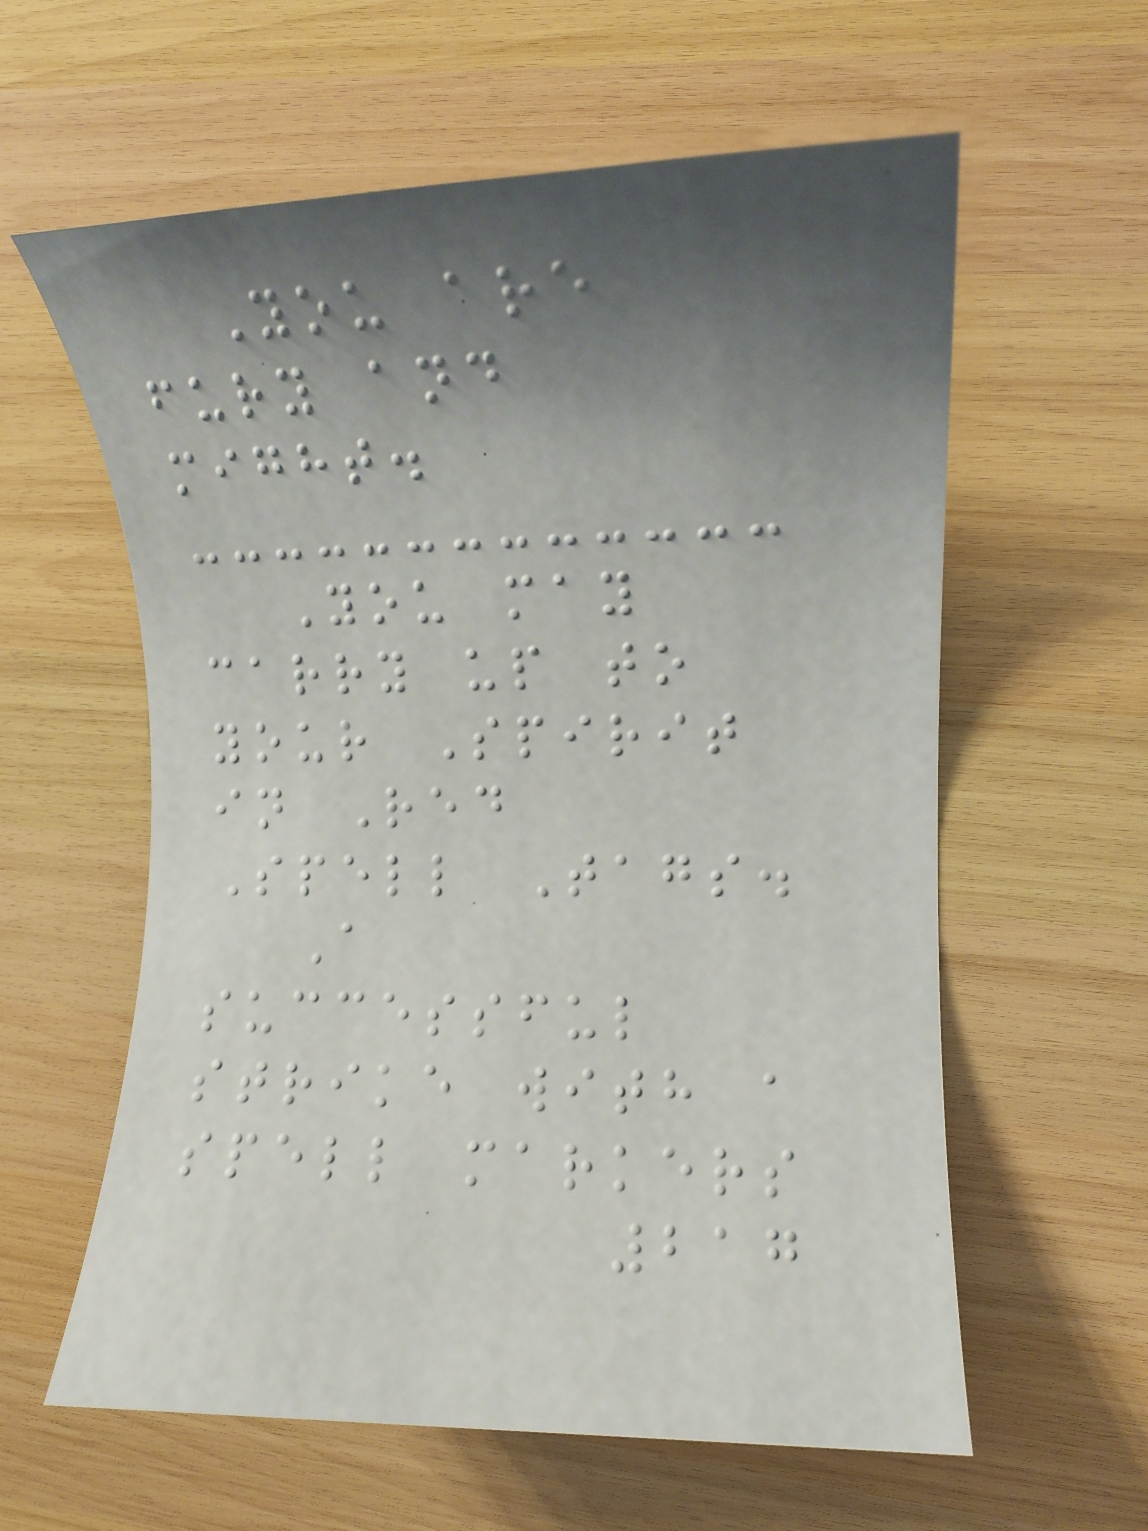You are
fury and
might.
You may
carry up to
your Spirit
in Red
Spell Tags.
A
successful
strike with a
spell markers
217
